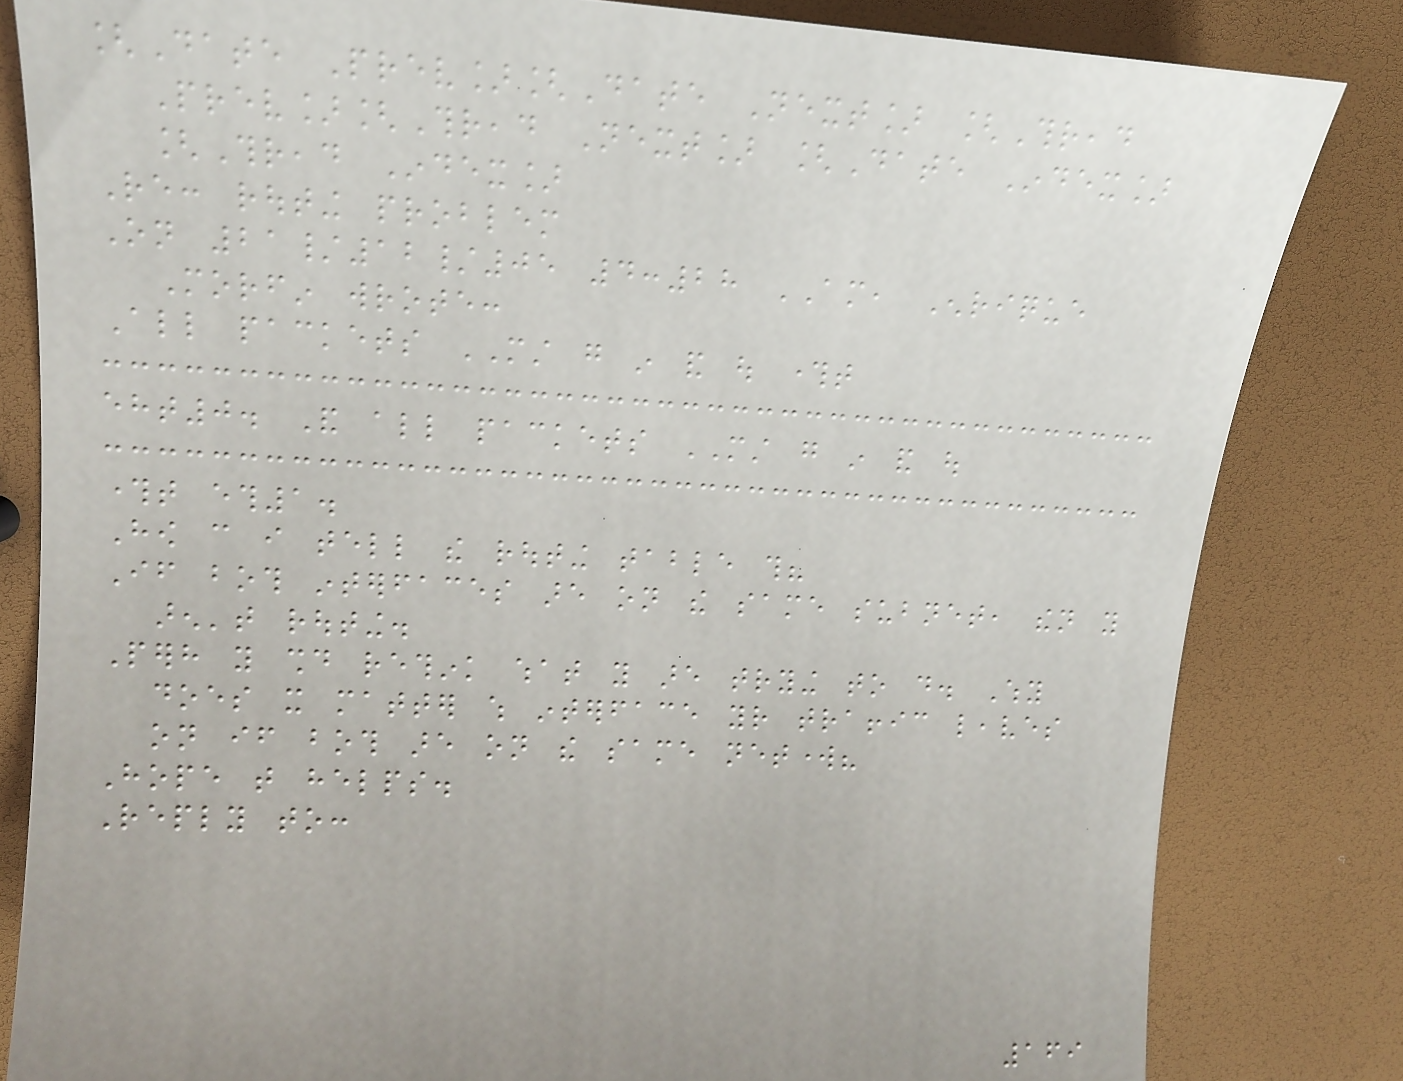[Date Prev][Date Next] [Thread
Prev][Thread Next] [Date Index]
[Thread Index]
Re: routing problem
On 21/12/05 4:28 AM, Enrique
Morfin wrote:
All packets MUST go in and out throught
eht0. And all packets MUST go in and out
throught eth1.
How can i tell the routing table this?
If both interfaces are on the same subnet, then you
aren't routing.
Perhaps you should rethink what you are trying to do. Why
does it matter which interface your traffic leaves
on if both are on the same network?
Hope that helps.
Reply to:
169
